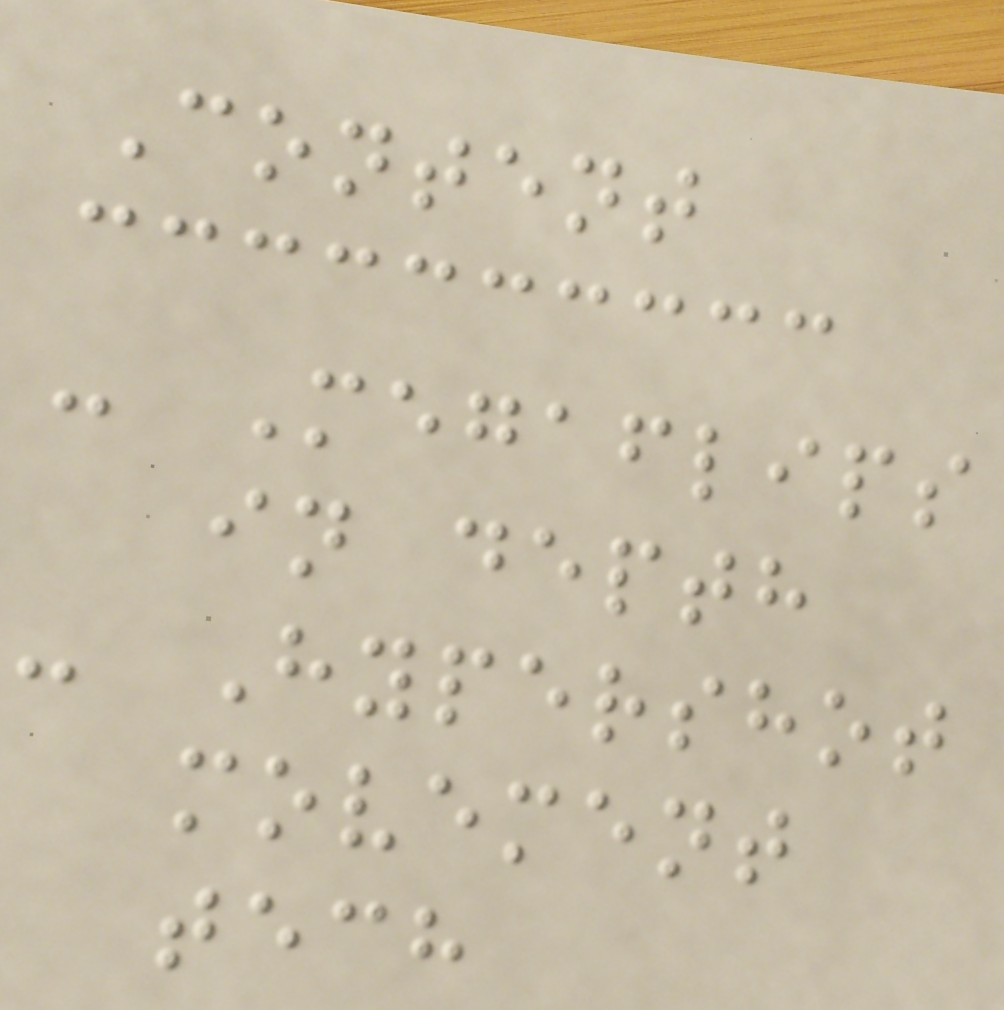Content
- Megaflips
in depth
- Hypershot
movement
tech
